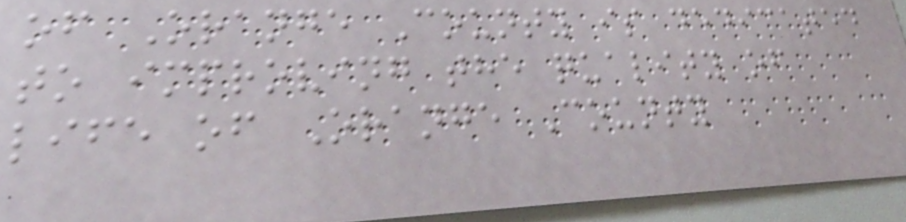of Orange County is dedicated
to improving the quality of
life of Orange County
